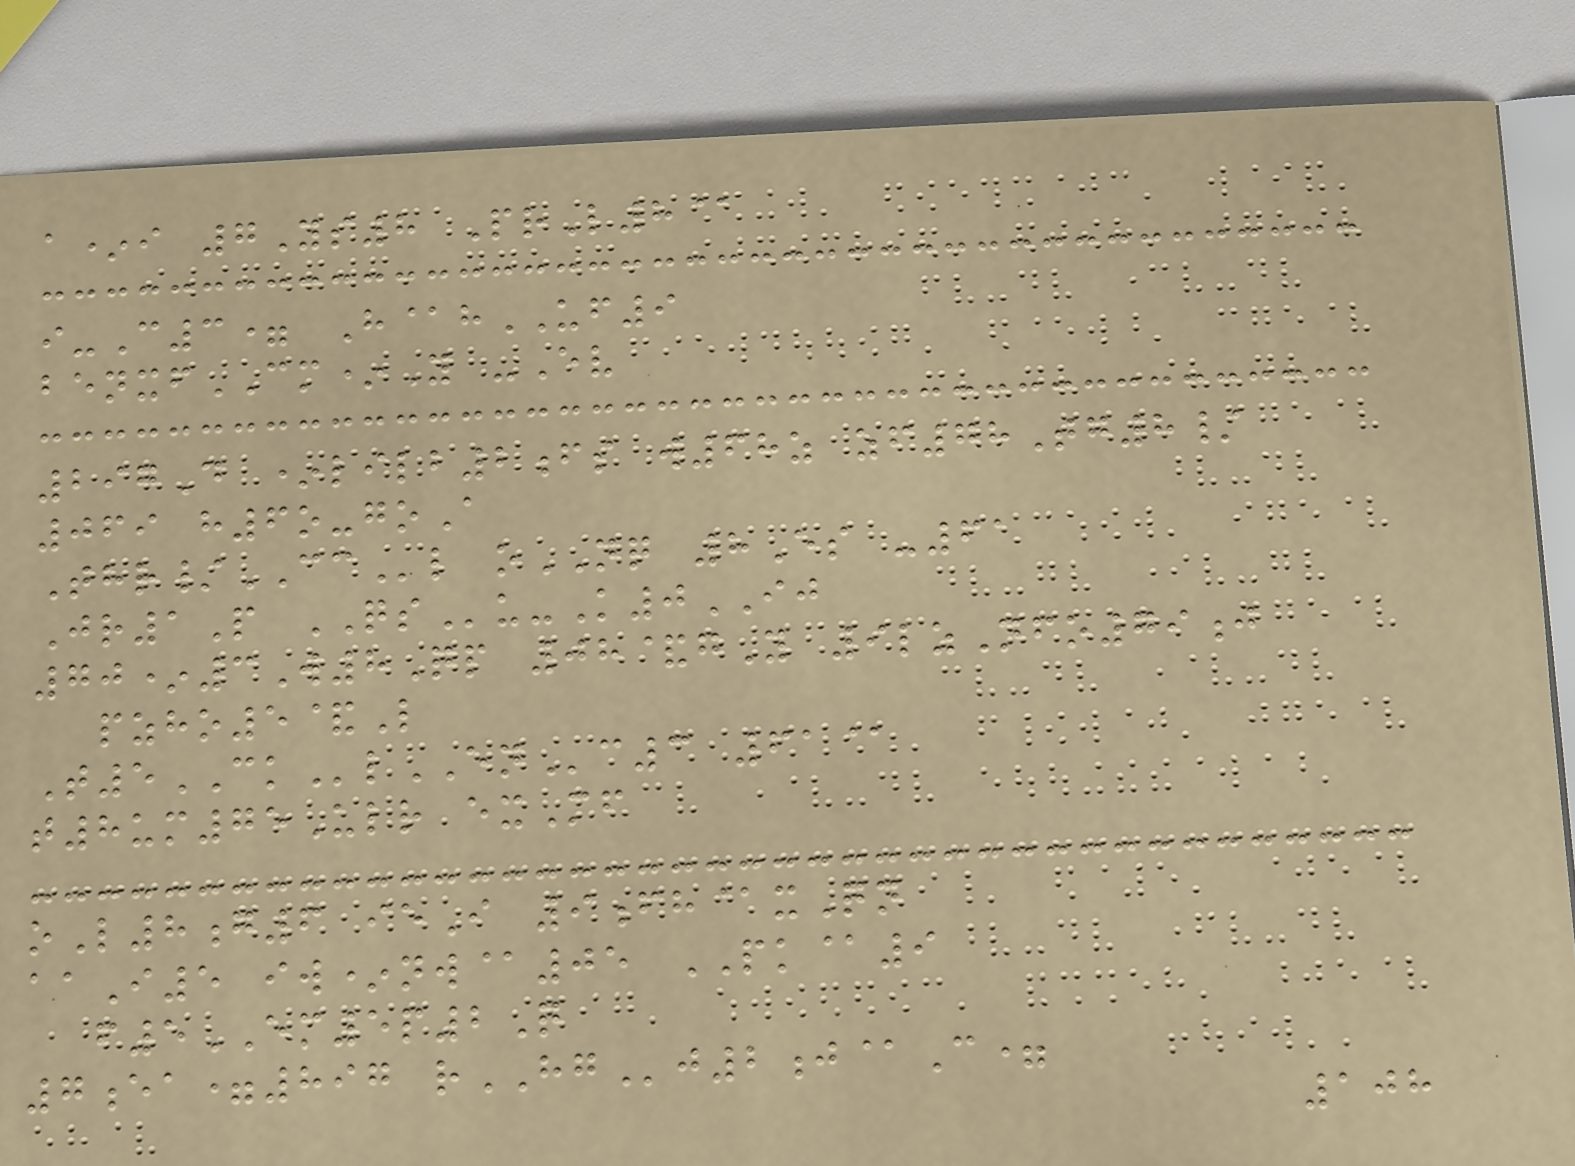a*i 7Ys8 PrL8@
i-C3= H@hUF9
benxfCM*Y -Ev
297D *lilb2fs w68z zf78Tg8/
069 h6o-goA
Thr/CCl oNQ 8Es -61
Jr1P QSu-K0IJ
70*3W8Qp 08&gY 9lzNfo79j
pzho5&L
T5CKlENc3 61@
t8um75Ulr exMf
oL8g6 ieI 9fh@xQn
aaI5 iw*nw@05 PK@9
f5EM5p2Q
7ea=897 rHGj2j@C=
108
